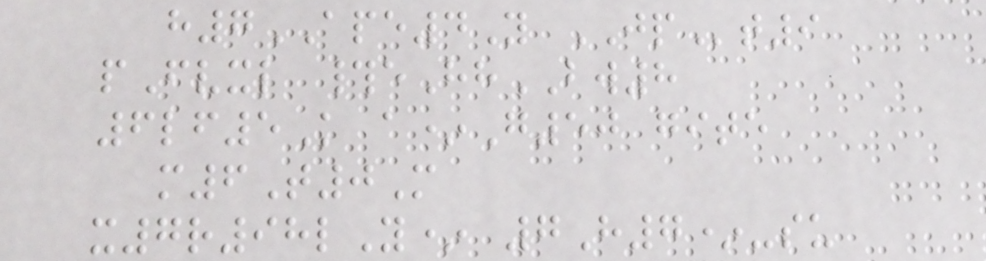h7APE4Y JPt9
pFvxl #eHhBW8
6lf5K a*G50 gite
m6T0M
x7r98lY* 7H7*-su
